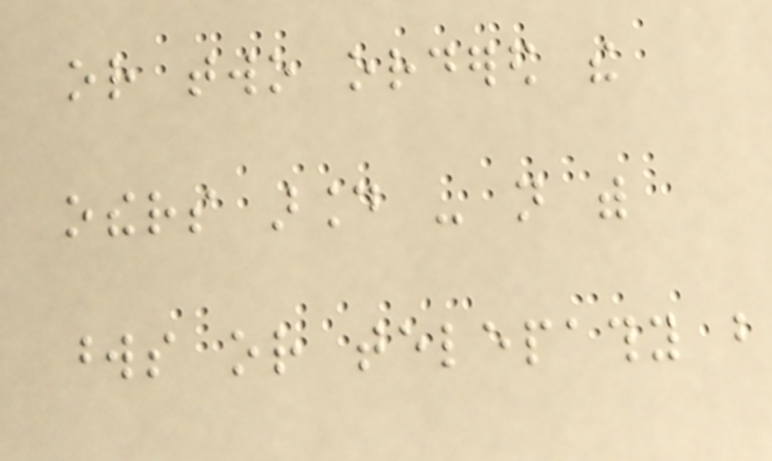or two ordered the
others around - not with
words or telepathy but
